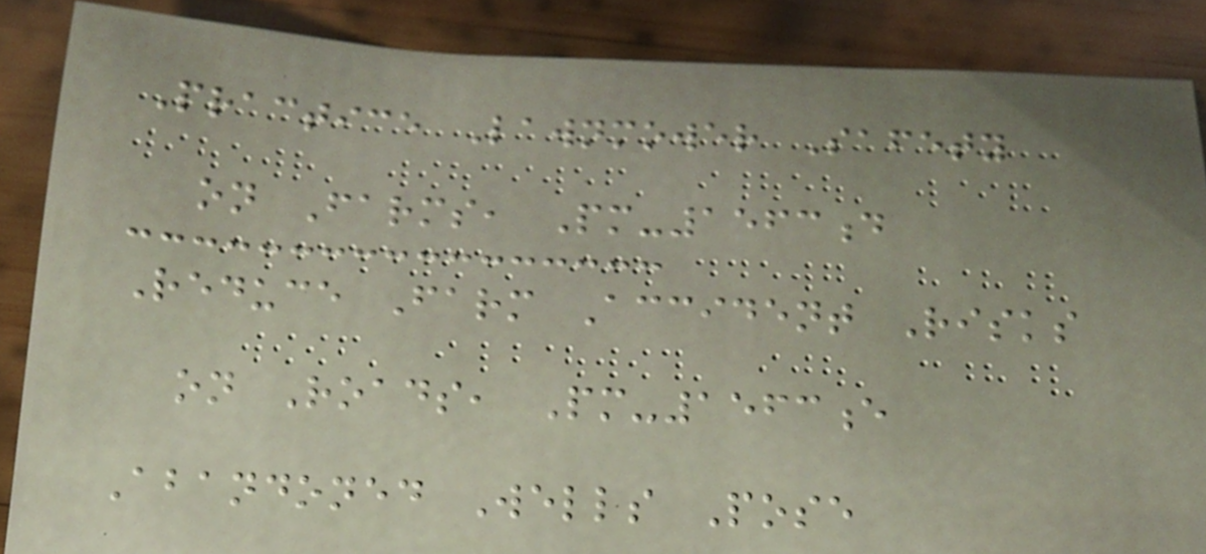Practice Lawnmower Safety
on Farms, Pm-1563d
Reduce Farm Accident Risks
on Roads, Pm-1563e
Abandoned Wells Pose
